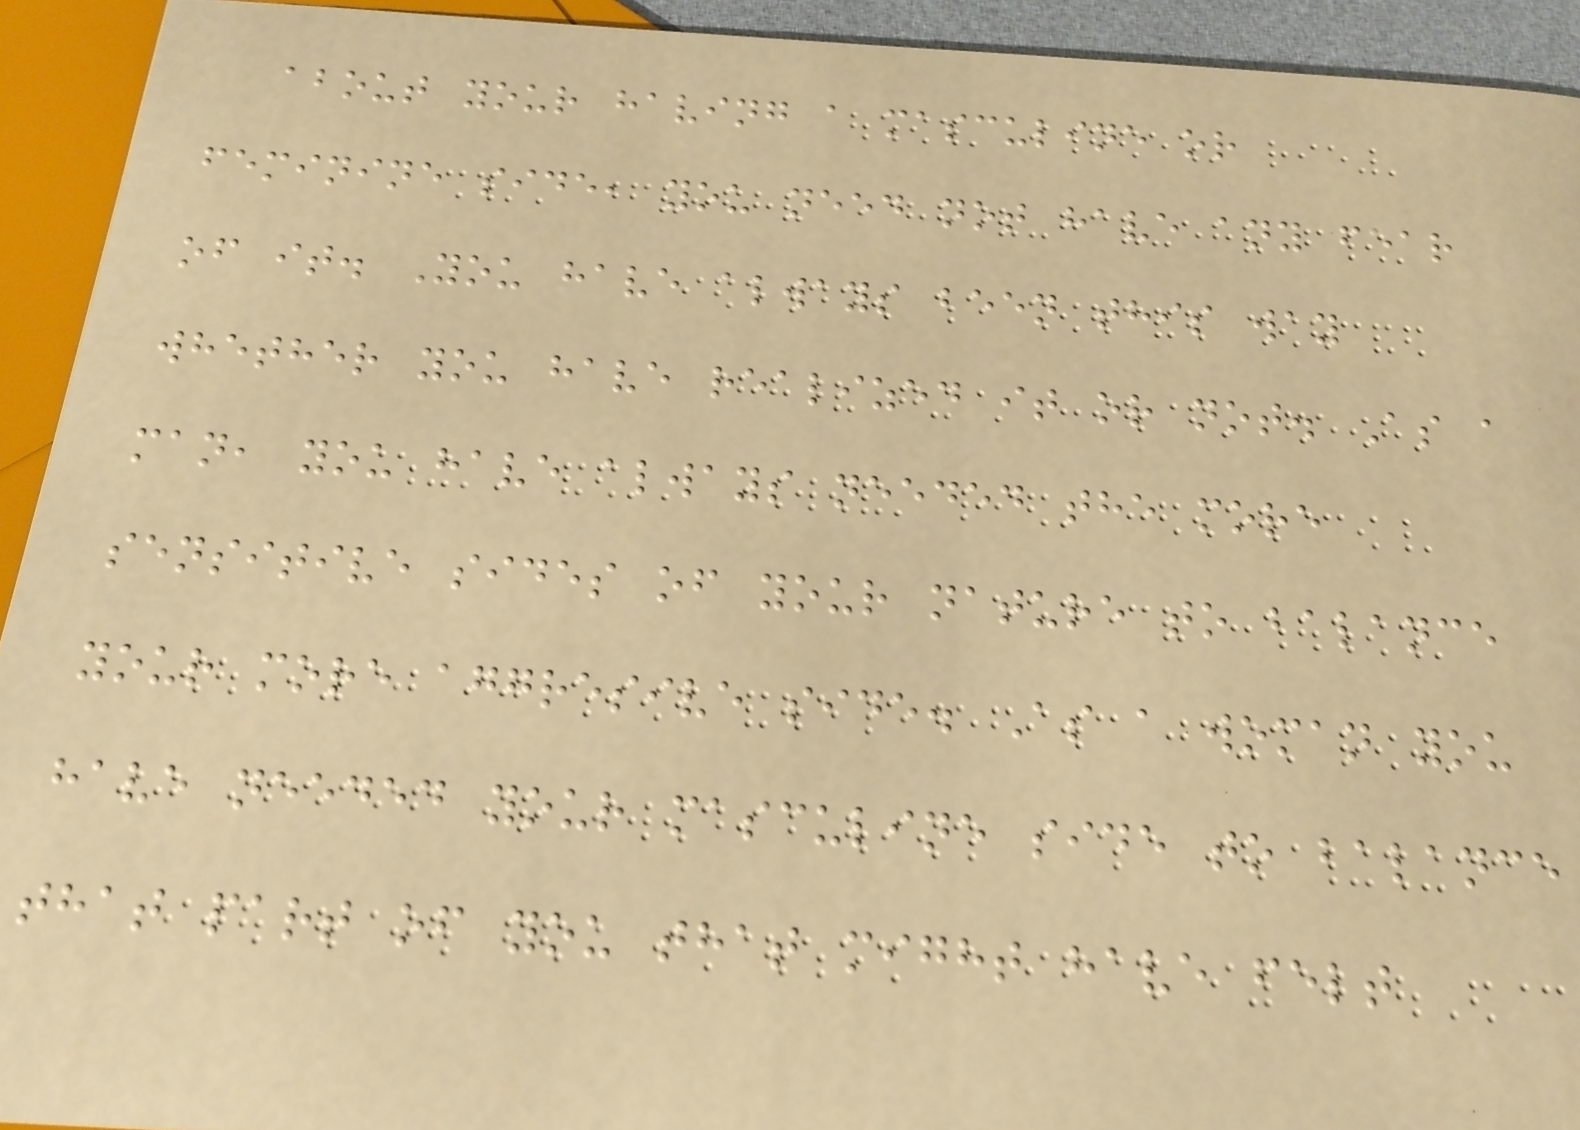about your having a masculine or
feminine side, you need not have any fear
of it. You have always been this way
whether you have realized it or not. As a
man, you have always needed the more
sensitive sides of your nature to balance
your more aggresive side. As a woman you
have needed your masculine side to balance
that part of you that might have felt
